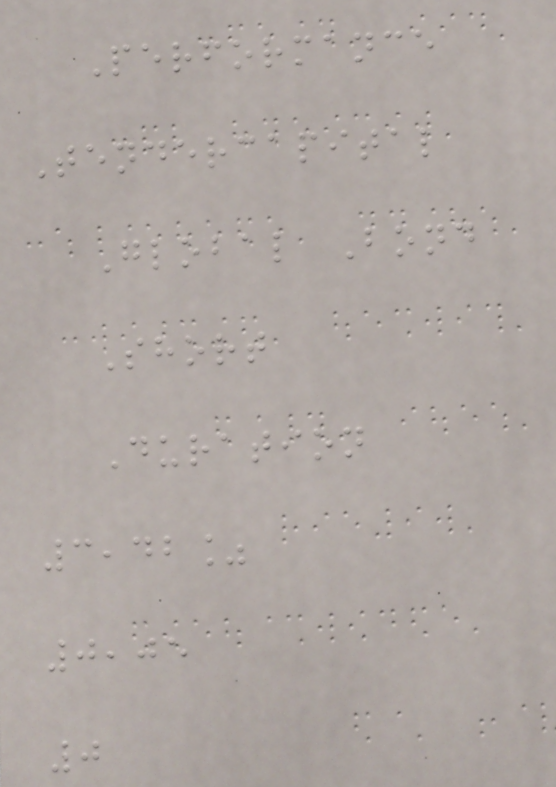Performance
Tendercapital
Global Bond
Short
Duration
3,42%
0,05
0
